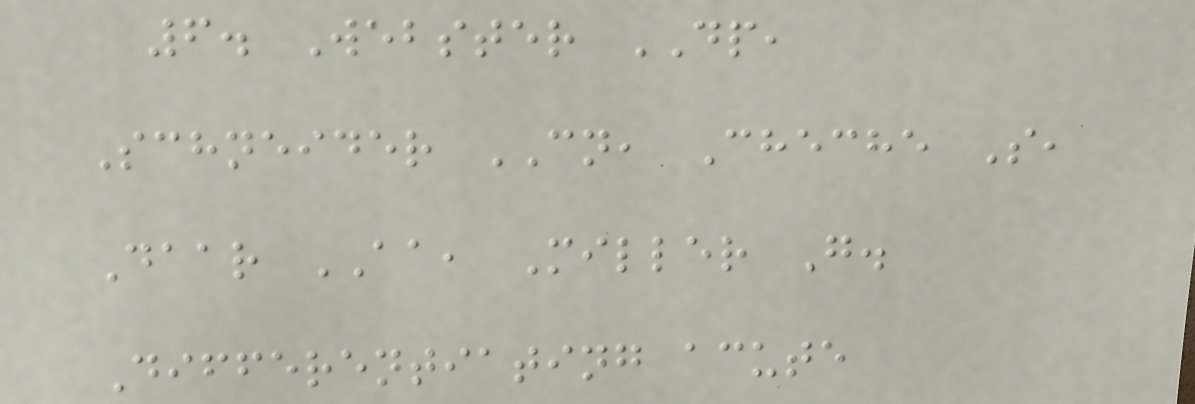6. Webster DP,
Schneider CN, Cheche S,
Daar AA, Miller G.
Differentiating acute
